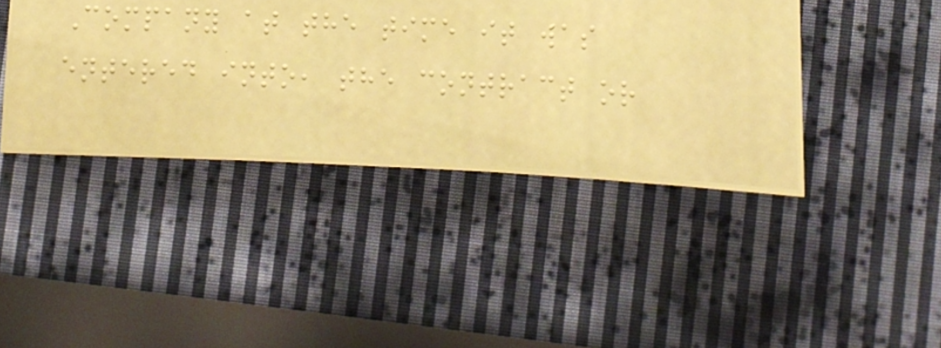Company at the time it was
entered into, the contract or
